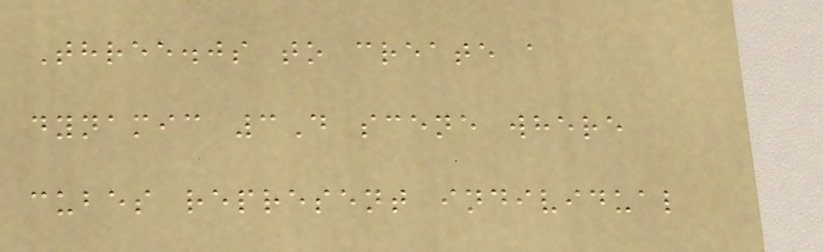Three.js to create a
dynamic 3D scene where
cubes represent individual
